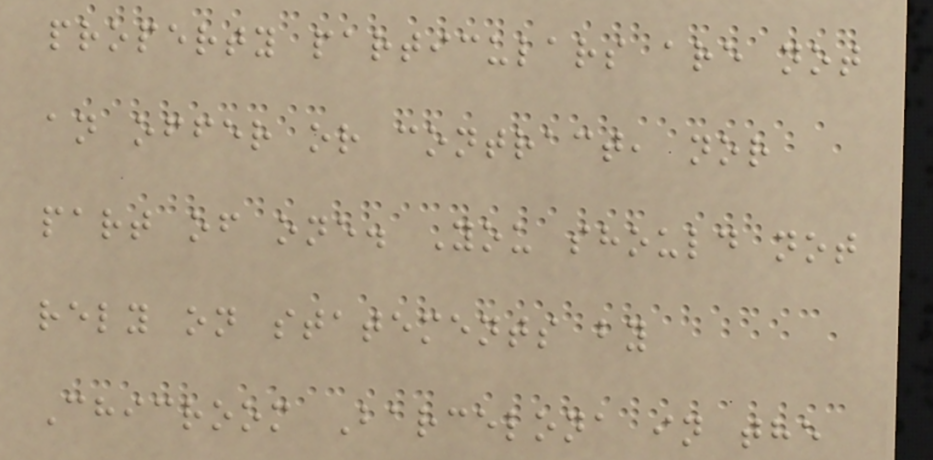property particulars are not
an offer or contract, nor
part of one. You should not
rely on statements by
Chicroom Barcelona in the
